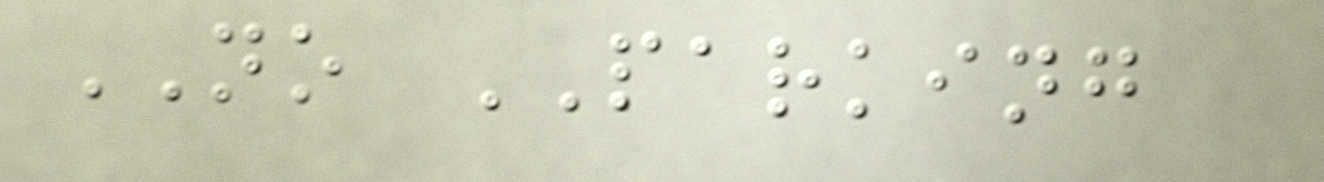NO PARKING
